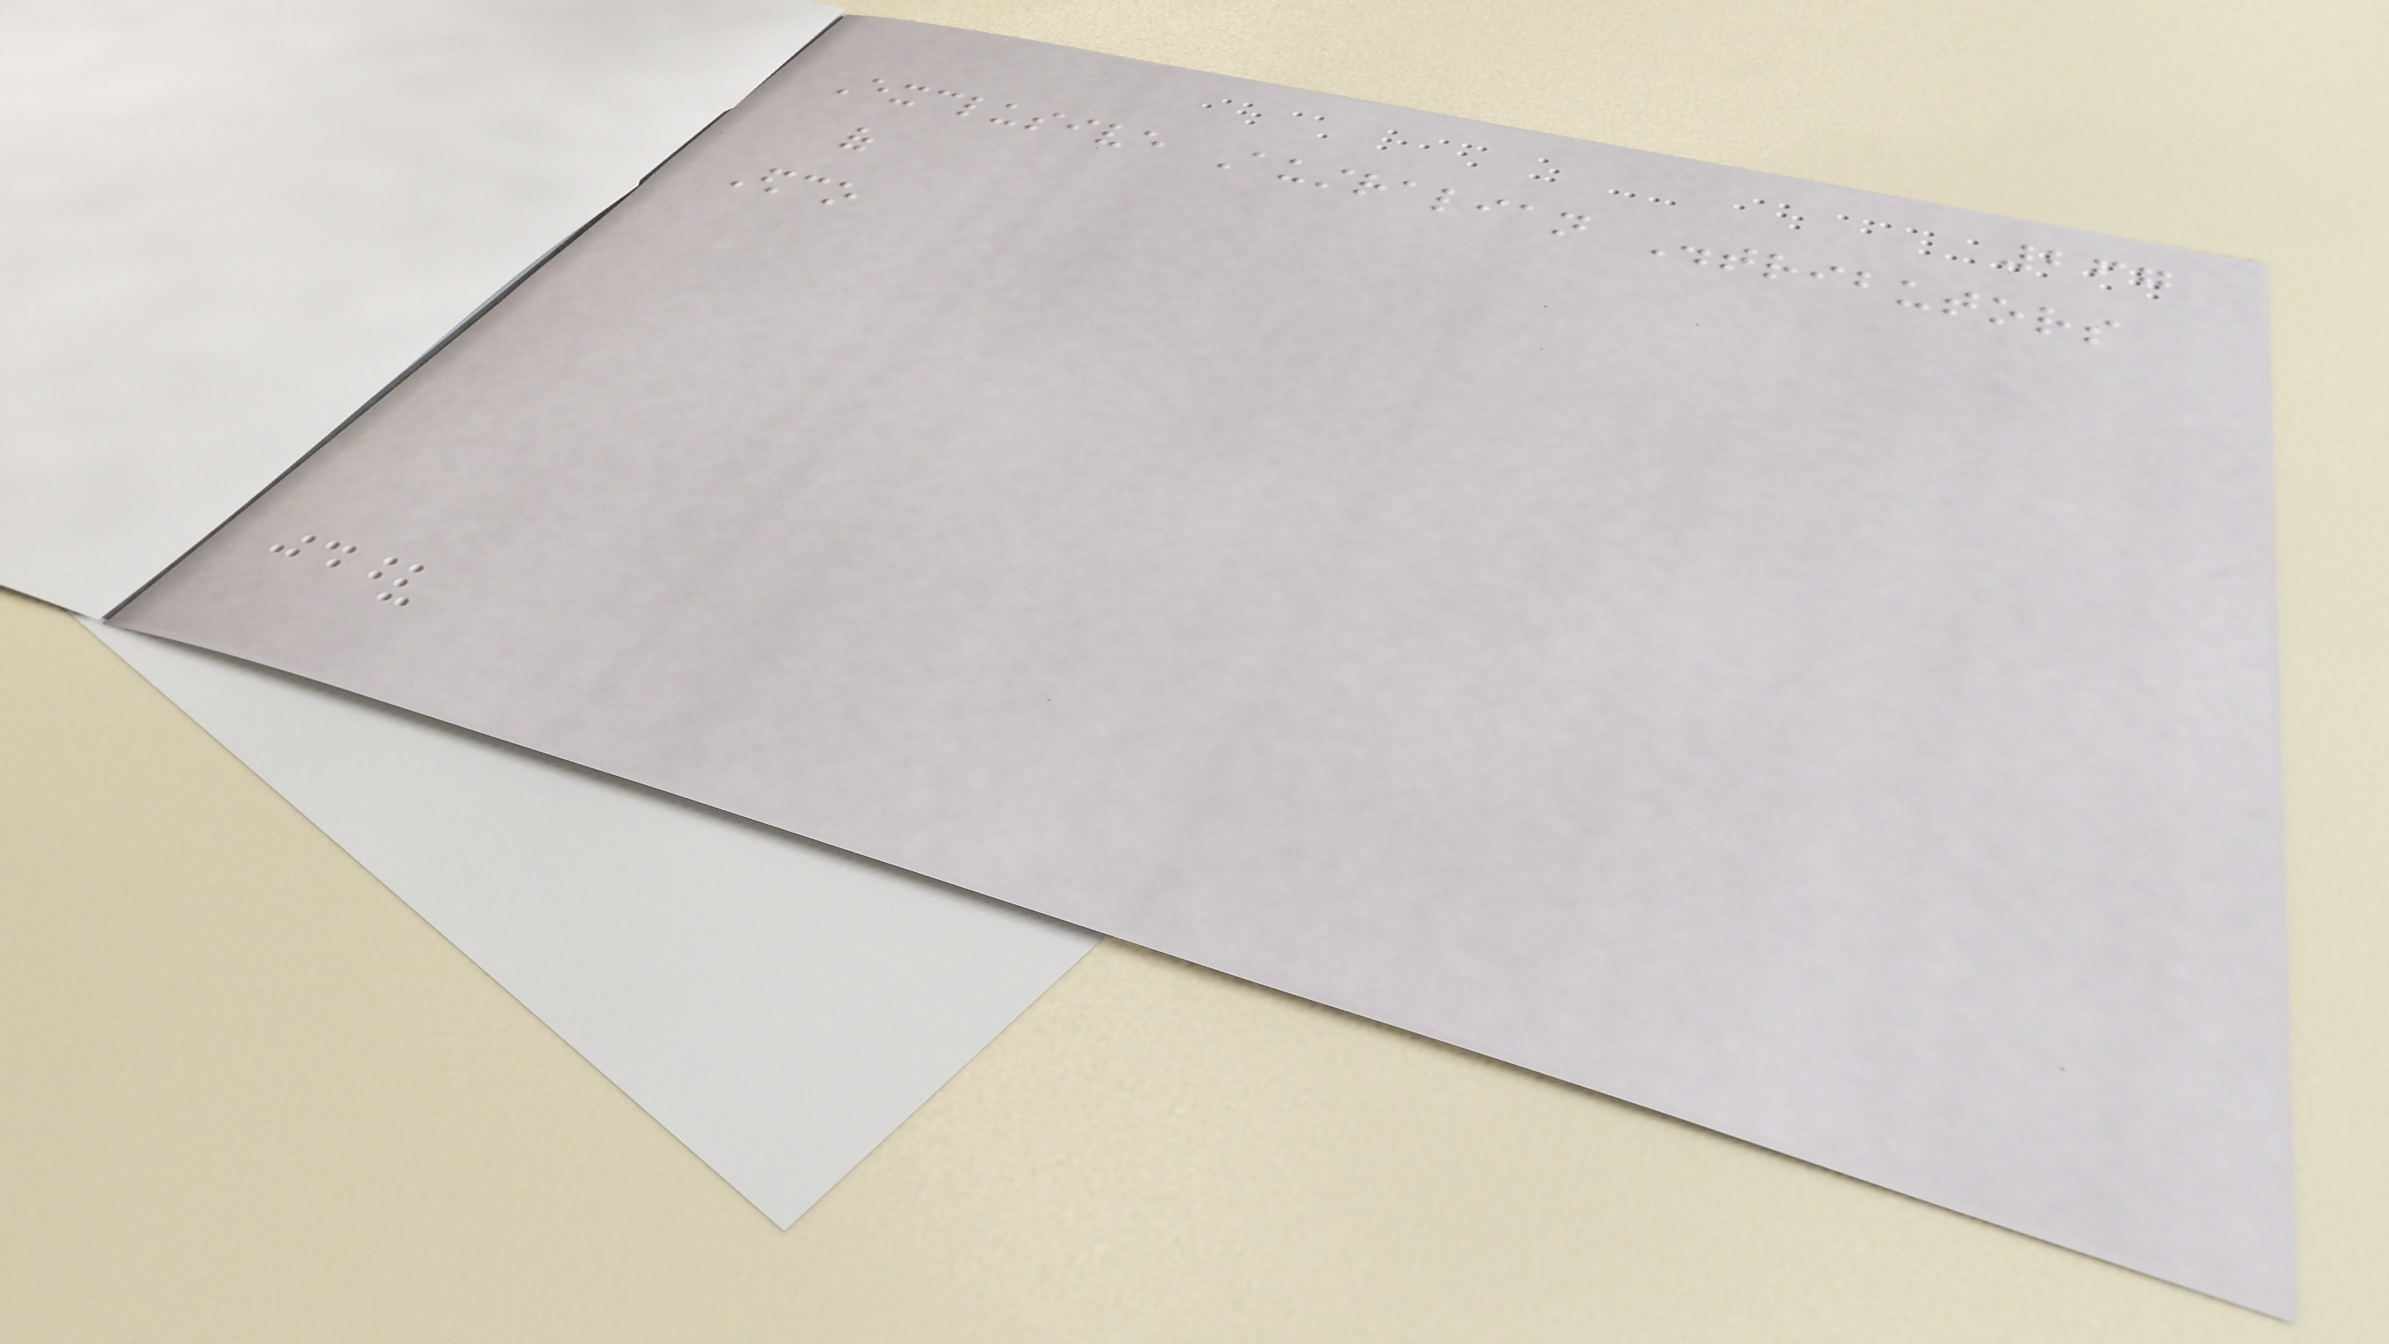267
Exclusive Australian Distributors
of
Edco
